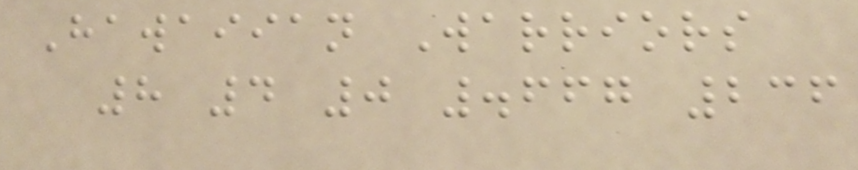Hawaiian Warriors
8 4 0 .667 236
